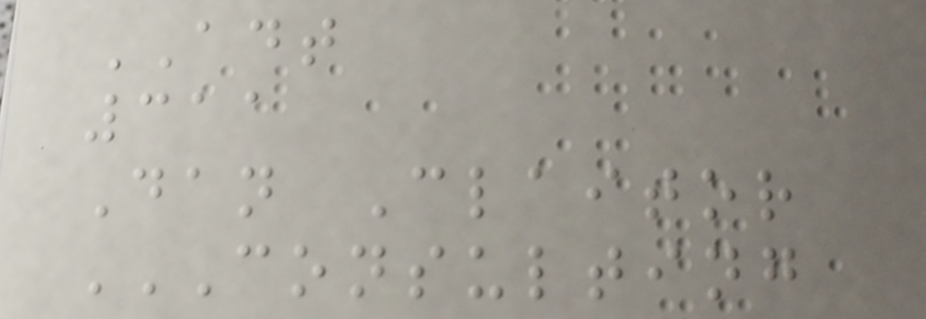ADT
311
Dan Claitor
CONSULTING
